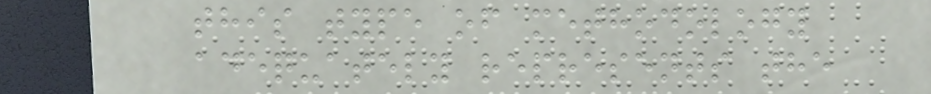this type of methodology
adequately represents the
